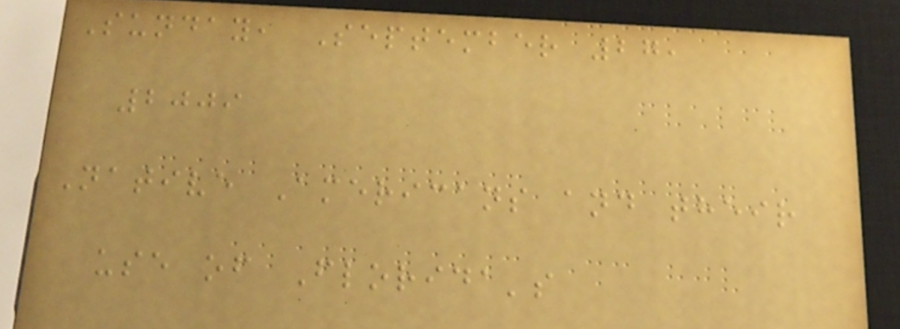Sunday, September 27,
2009
Native Americans and their
use of Florida's
